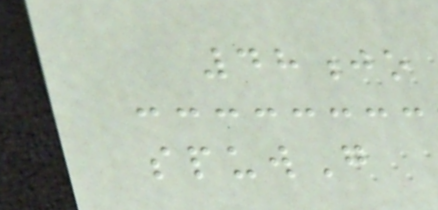48jo
spuwG
